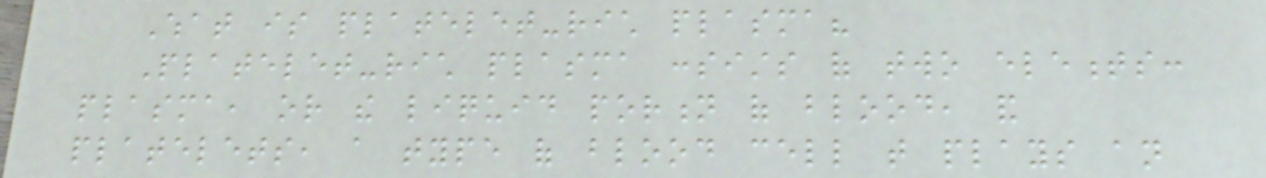What is platelet-rich plasma?
Platelet-rich plasma consists of two elements:
plasma, or the liquid portion of blood, and
platelets, a type of blood cell that plays an
